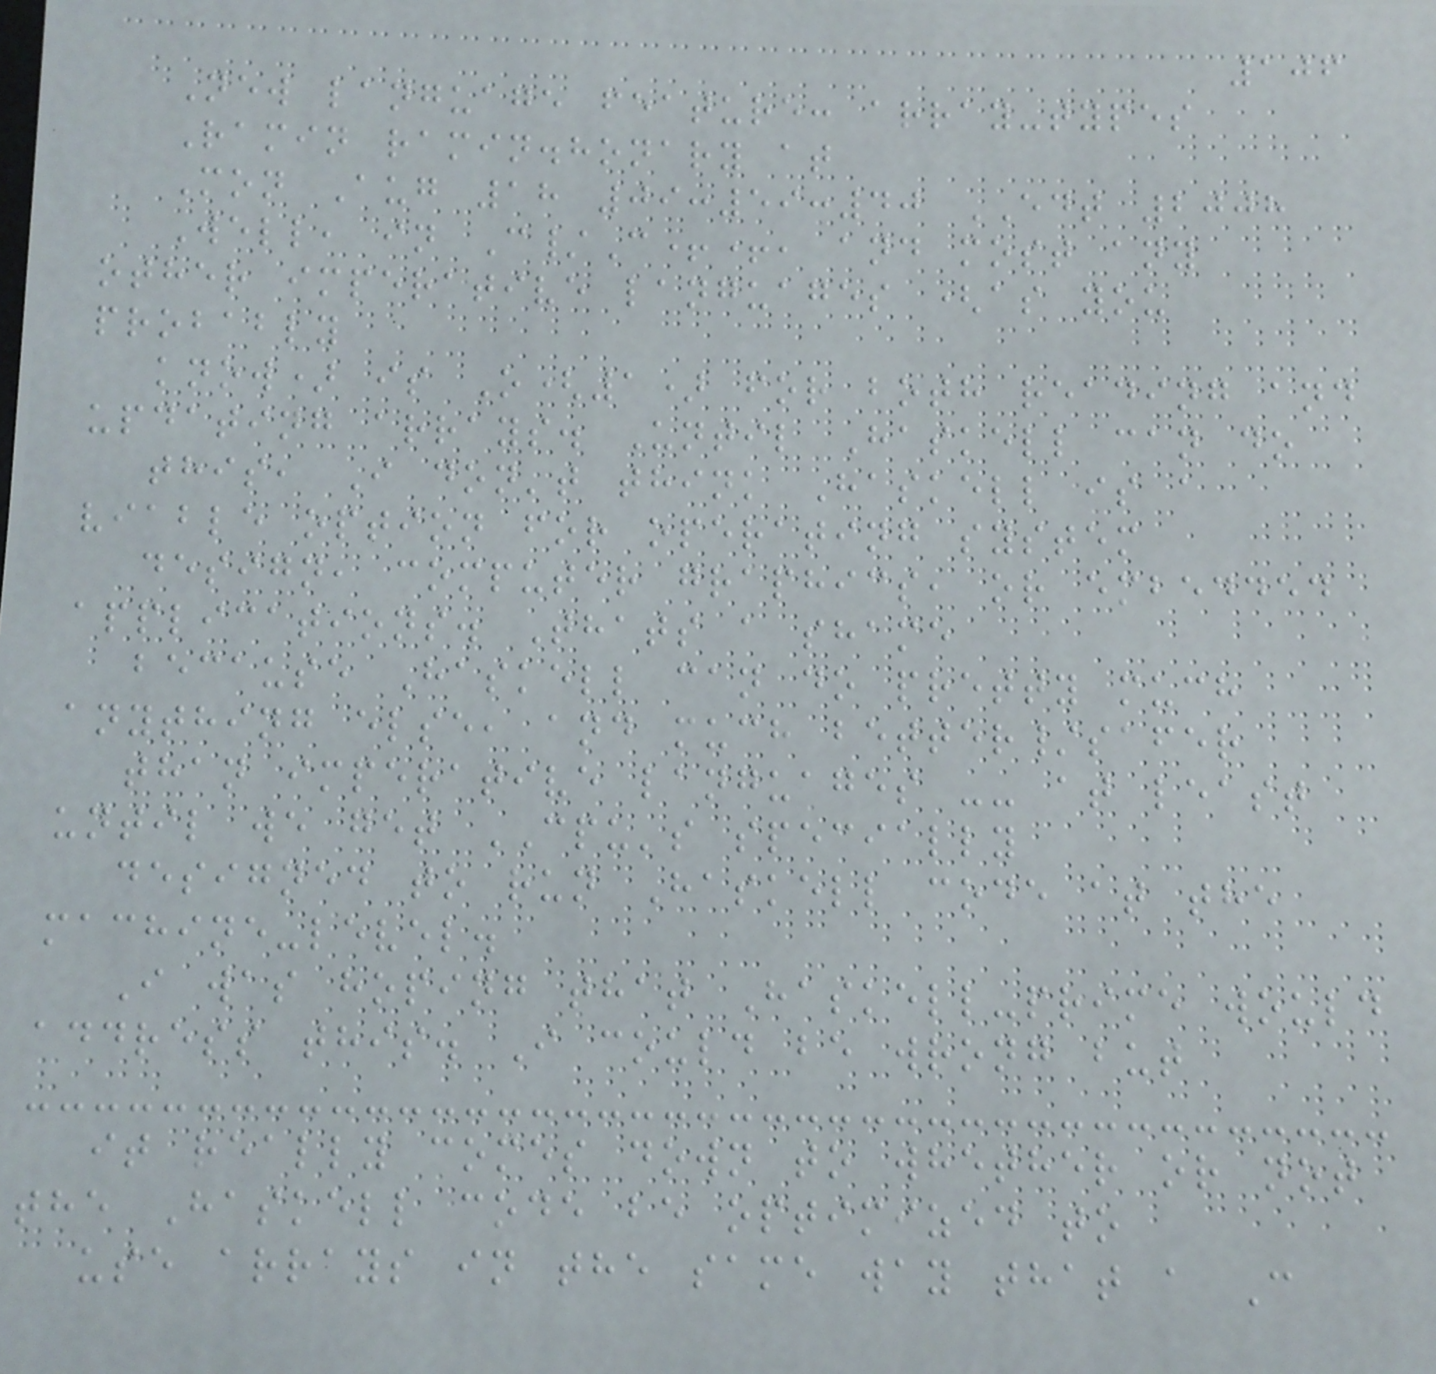106
New language feature: array-types
Ramin ramin.honary at
Mon Aug 18 09:59:40 EDT 2008
Well, in C/C++, and most any
other imperative languages (as you
probably
know) is O(1) for both reading and
updating arrays. Until Haskell can do
this, I don't think Haskell is a
viable option for operating system
design, computer graphics, or embedded
applications. Thats a shame
because Haskell can do pretty much
anything else, and much better/safer
than imperative languages -- at least
until we get CPU's specially
designed to run Haskell code at the
machine-level.
I was hoping that Haskell-prime would
address this. I could be wrong but
it really comes down to whether or not
the Haskell code be optimized to
use arrays in the same way that a C
